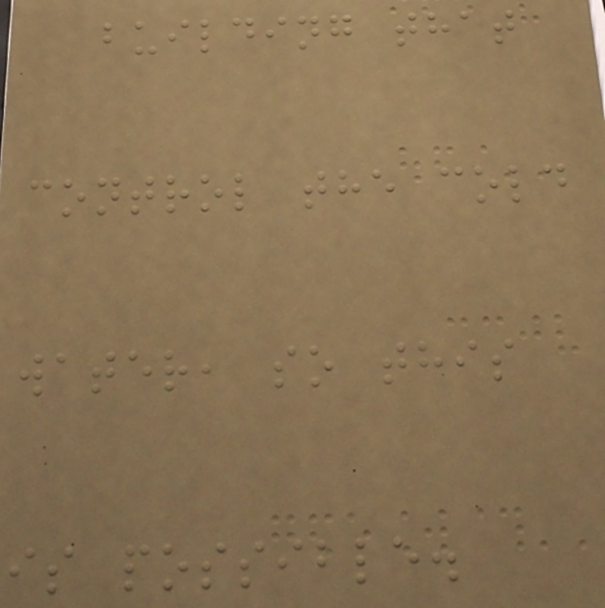building that
control the cold
water, so this
is possible.
